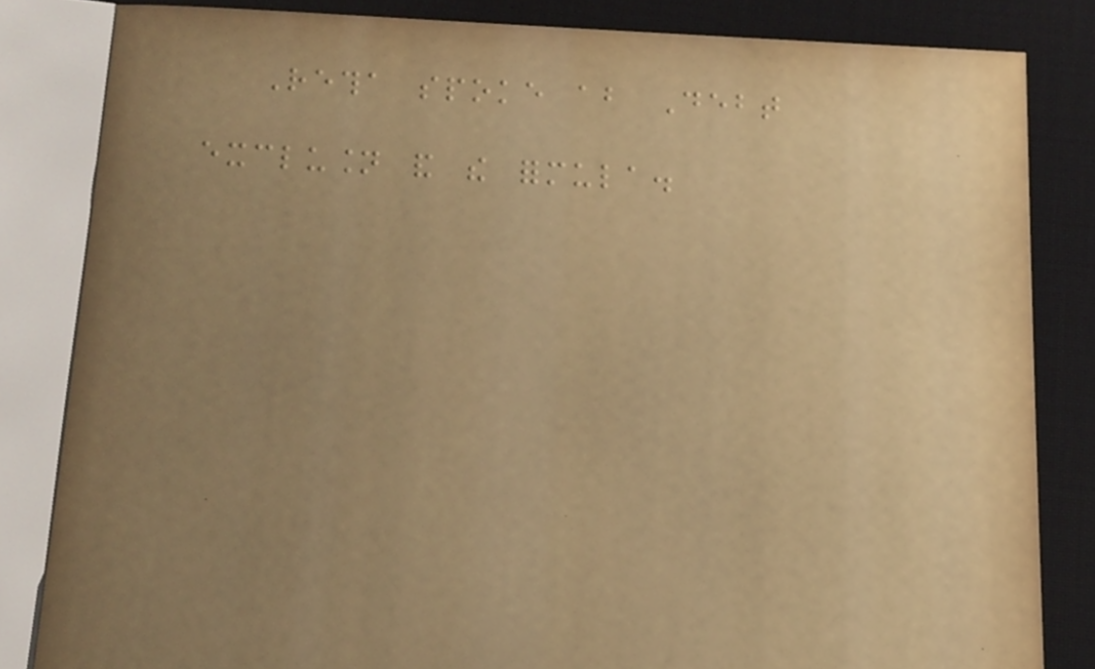Retha spoke about Debt
exclusion and the formula.
